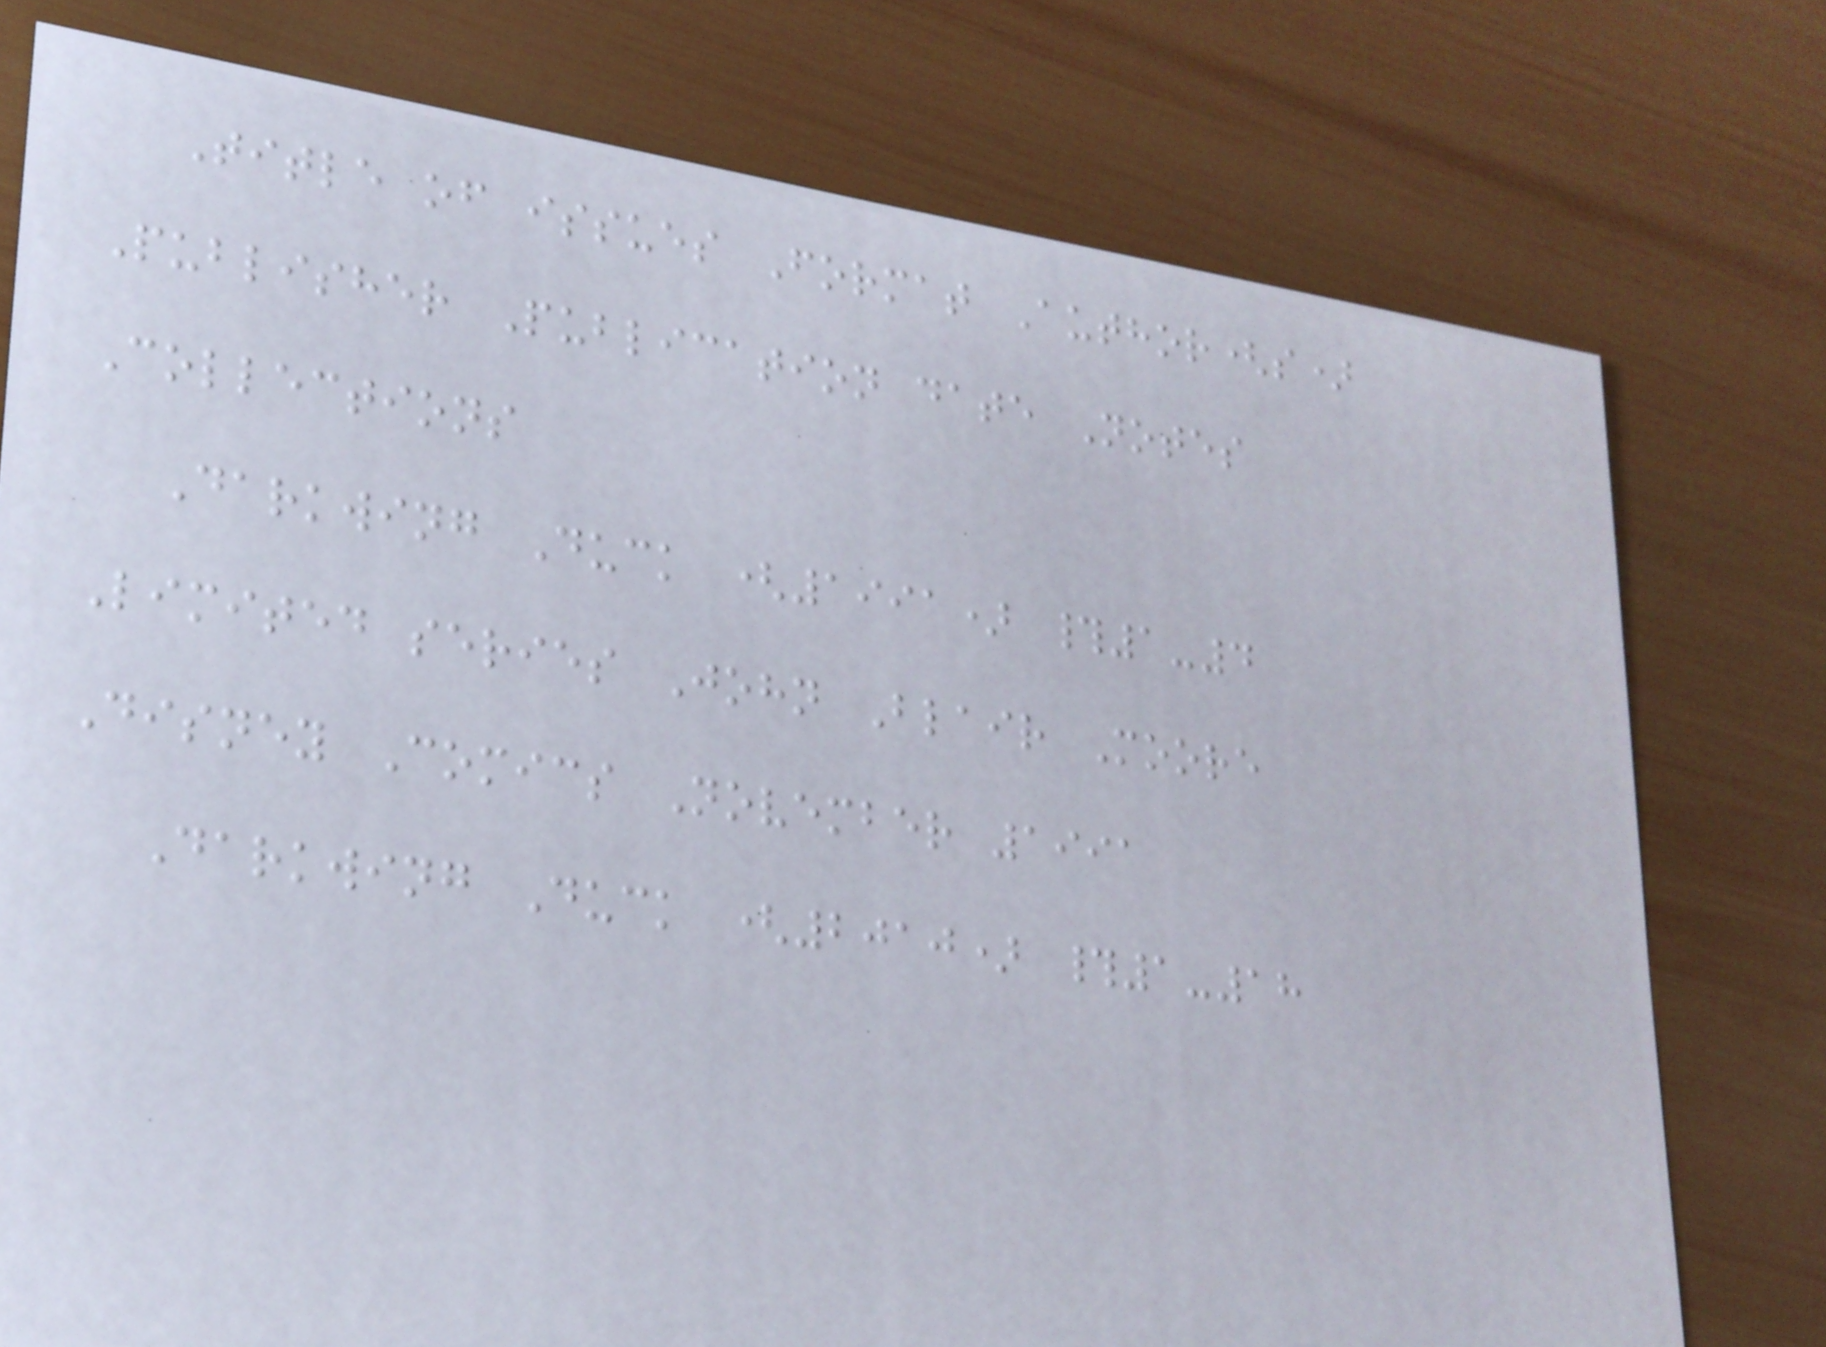Title of issues Format Author(s)
Publisher Publication date Notes
Collections
Darkwing Duck (1991) #1-4
Limited series John Blair Moore
Disney Comics November 1991
Darkwing Duck (2010) #1-18
